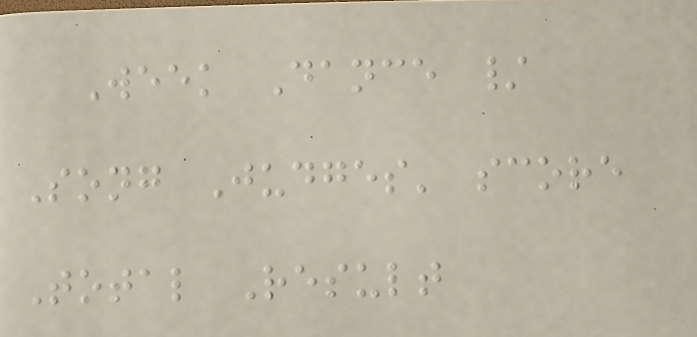Week Dance /
Song Judges' score
Total Result
